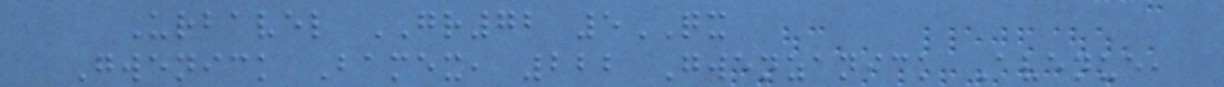Urbavel GR72 5QX
Gwenick Bamex, 222 Gwenzanick Avenue,
